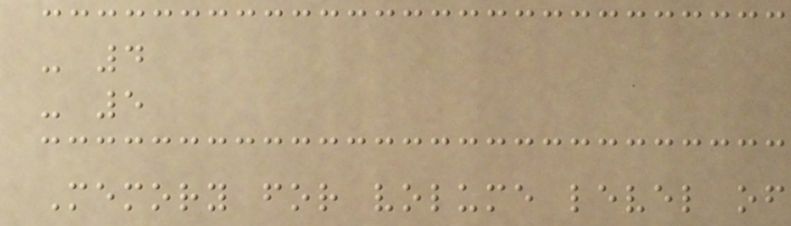- 4
- 5
Memory for volume level of
